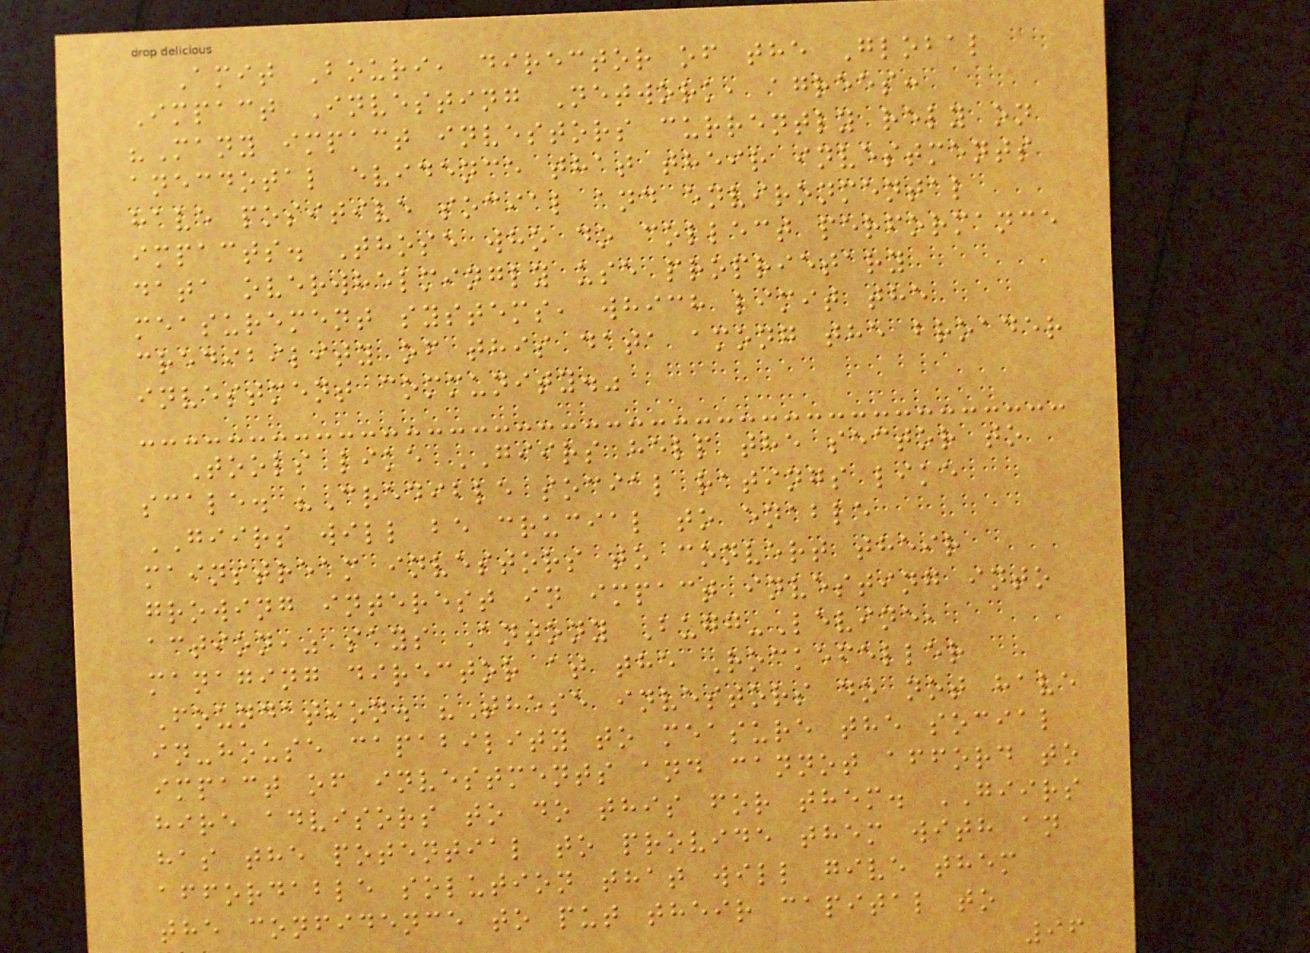Amit Bouri, director of the Global
Impact Investing Network, agrees:
"Many impact investors currently rely on
anecdotal evidence that their investments
have positive social and environmental
impacts. Those who do collect performance
data overwhelmingly use proprietary
measurement systems, which limit the
credibility of this data among the broader
investment community."
Tools like GIIRS help the sector to
scale. "Credible social ratings like
GIIRS will be crucial to enable
mainstream investors to convert their
growing interest in impact investing into
action," says Antony Bugg-Levine,
managing director at the Rockefeller
Foundation. "These investors do not have
in-house capability to measure the social
impact of investments and cannot afford to
hire advisors to do this for them. GIIRS
has the potential to provide them with an
affordable solution that will give them
the confidence to put their capital to
96
